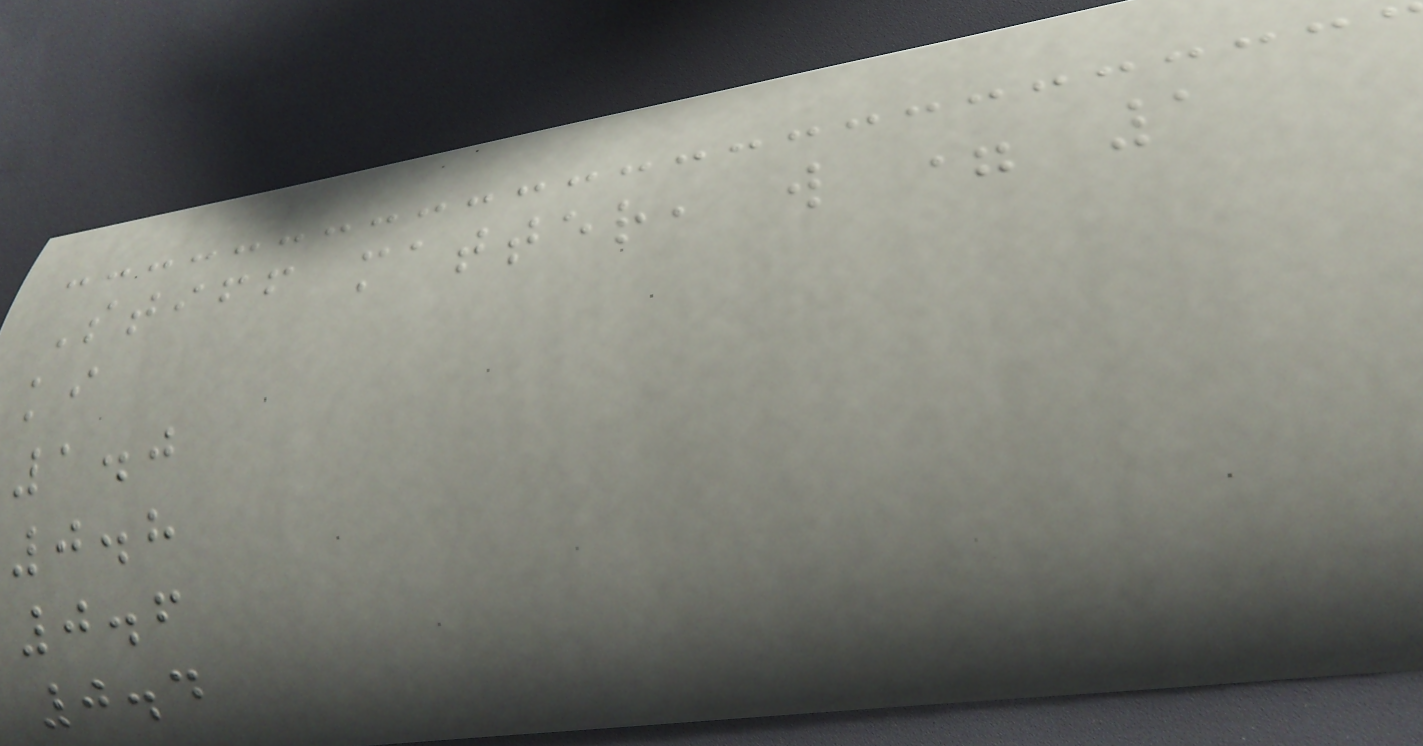Stiff matter, w = 1
ki
1.0
0.8
0.6
0.4
